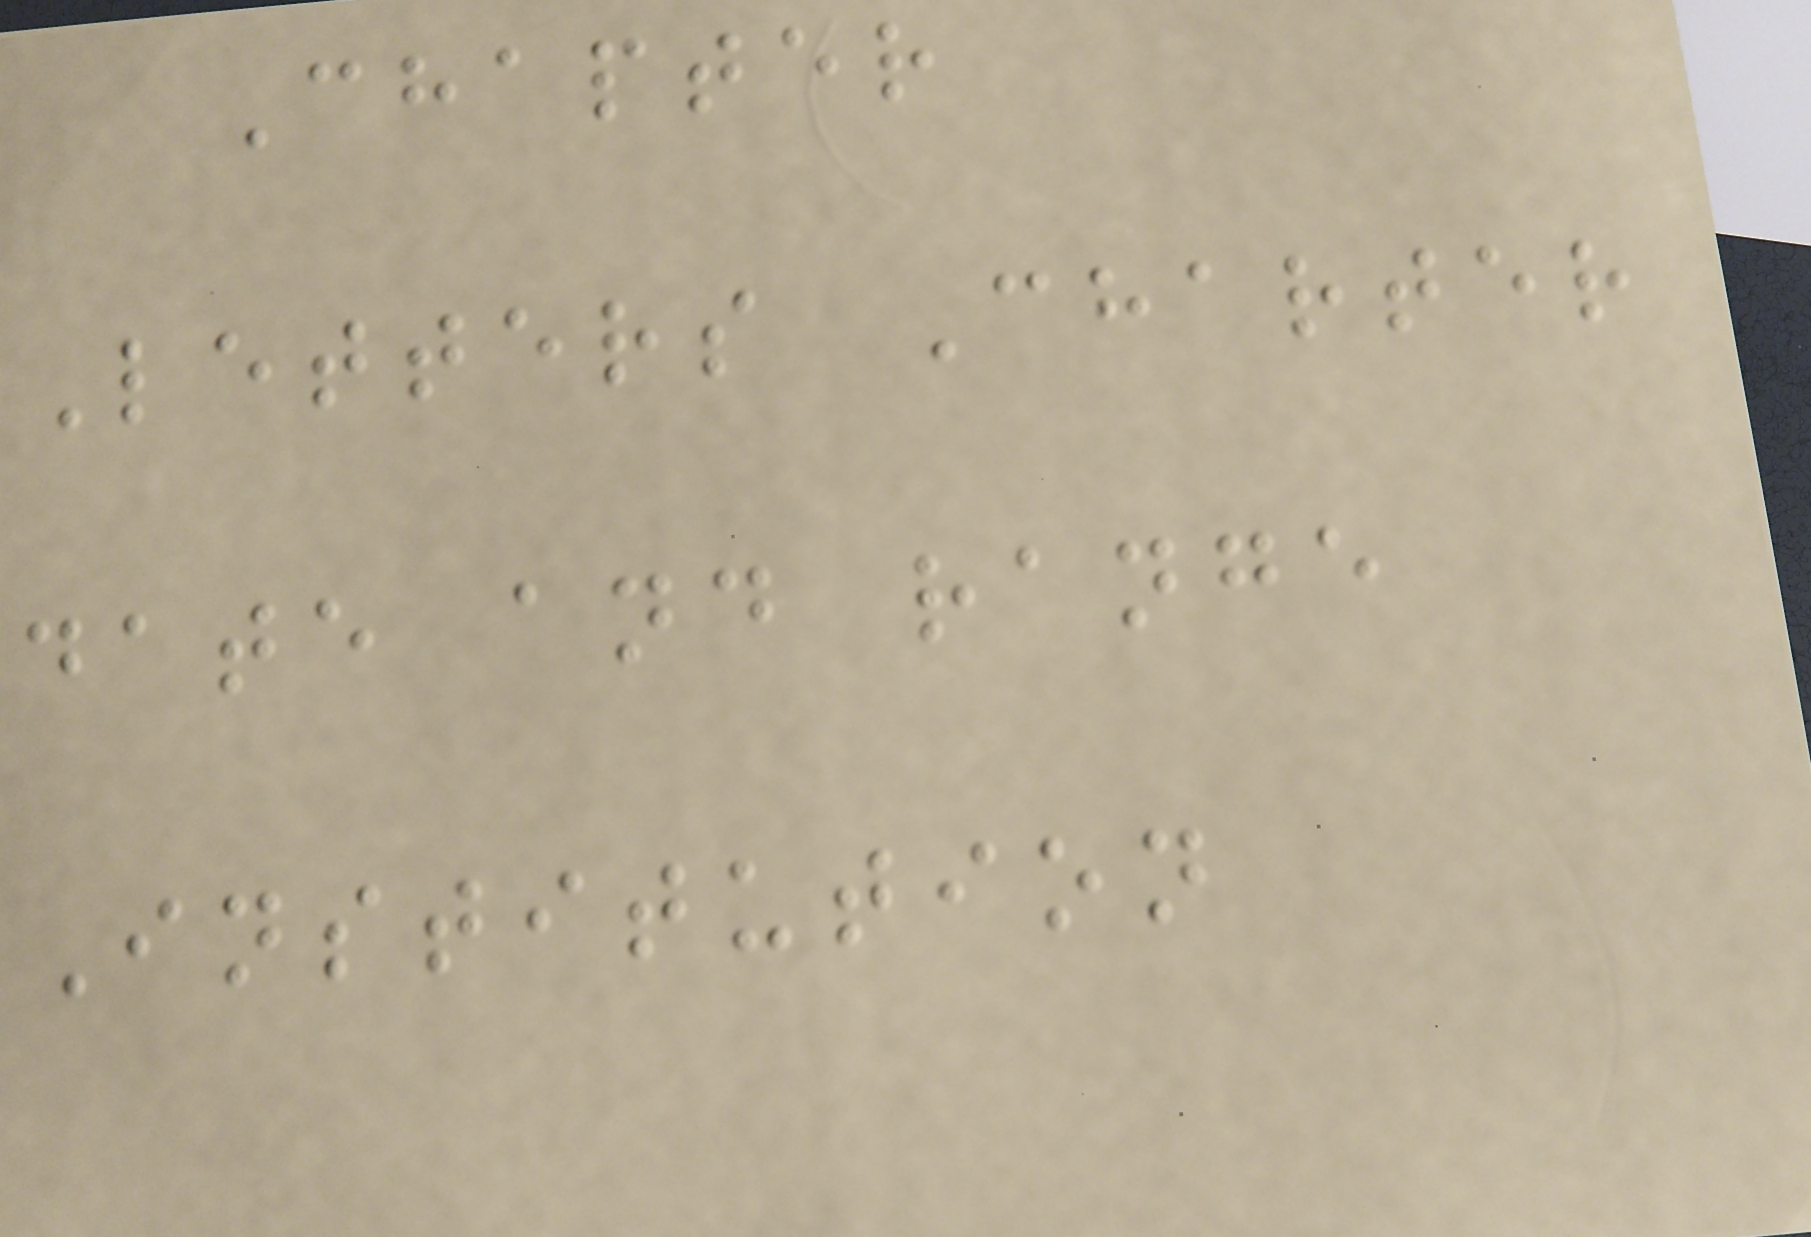Chapter
Letters Charter
date and range
Institution
